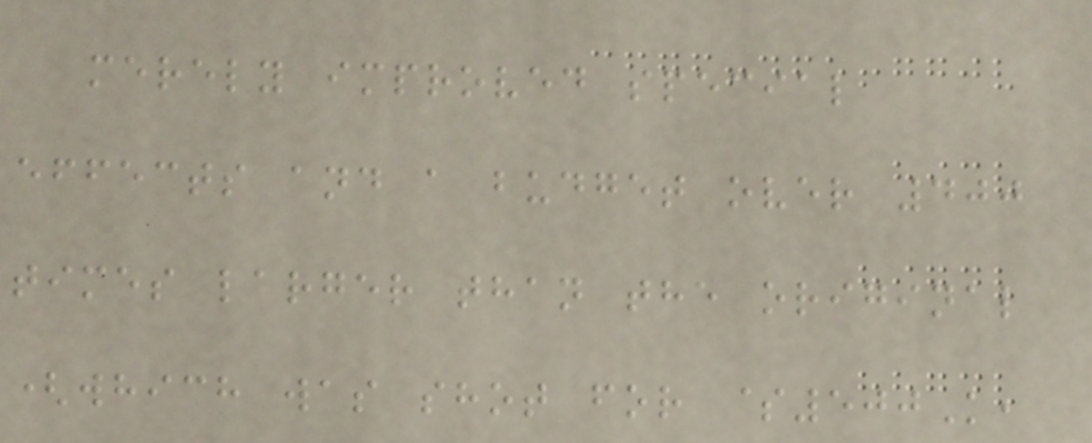merely improved special
effects and a budget over 400
times larger than the original
(which was shot for $500K,
